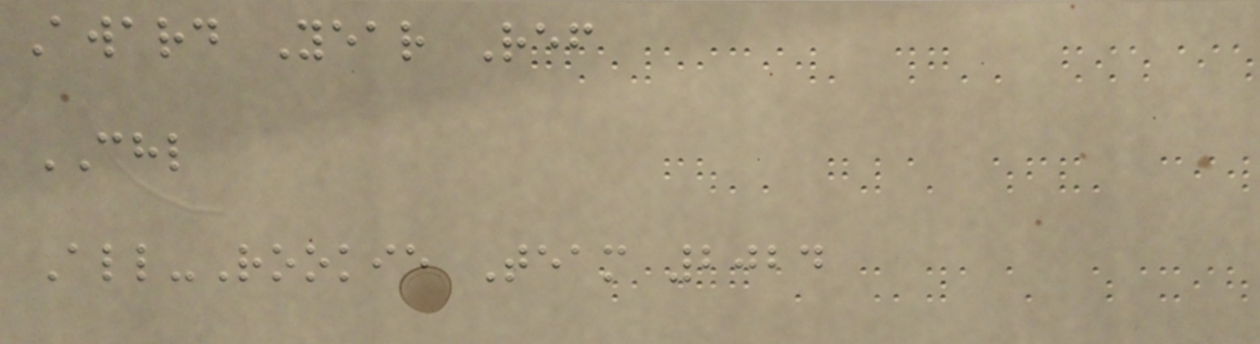Award Year Ref
CHL
All-Rookie Team 2024
